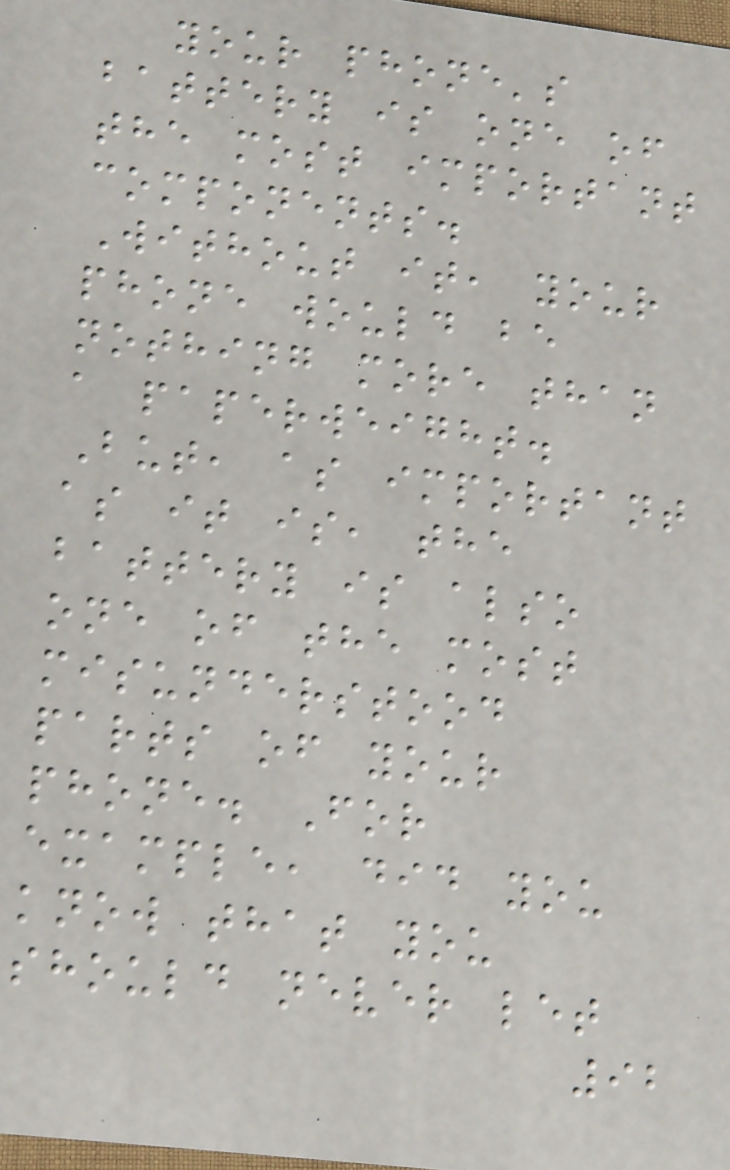your phone's
battery is one of
the most important
components.
Without it, your
phone would be
nothing more than
a paperweight.
But, as important
as it is, the
battery is also
one of the most
misunderstood
parts of your
phone. For
example, did you
know that you
should never let
92
